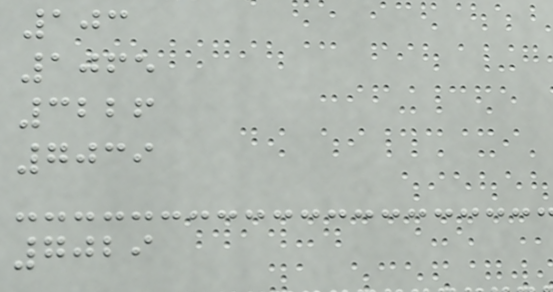103
1065
3226
7039
7029
